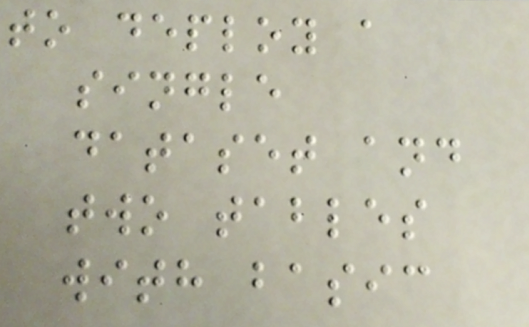to deploy a
single
dataset and
two tables
with basic
